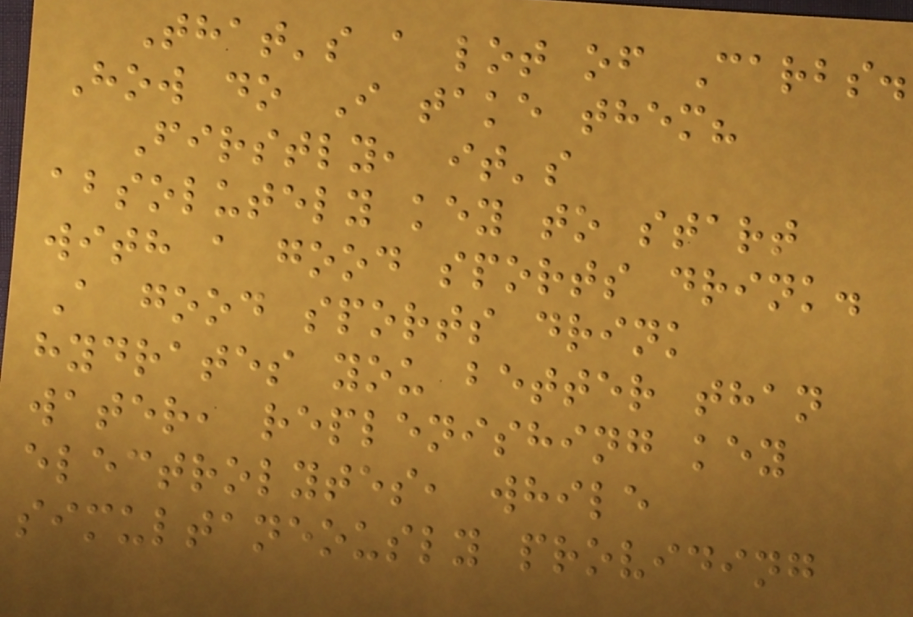That's a lot of Carbs.
How do I take them?
Firstly, it's
absolutely key to start
with a good sports drink.
A good sports drink
hydrates you better than
water, replenishing key
electrolytes, while
simultaneously providing
